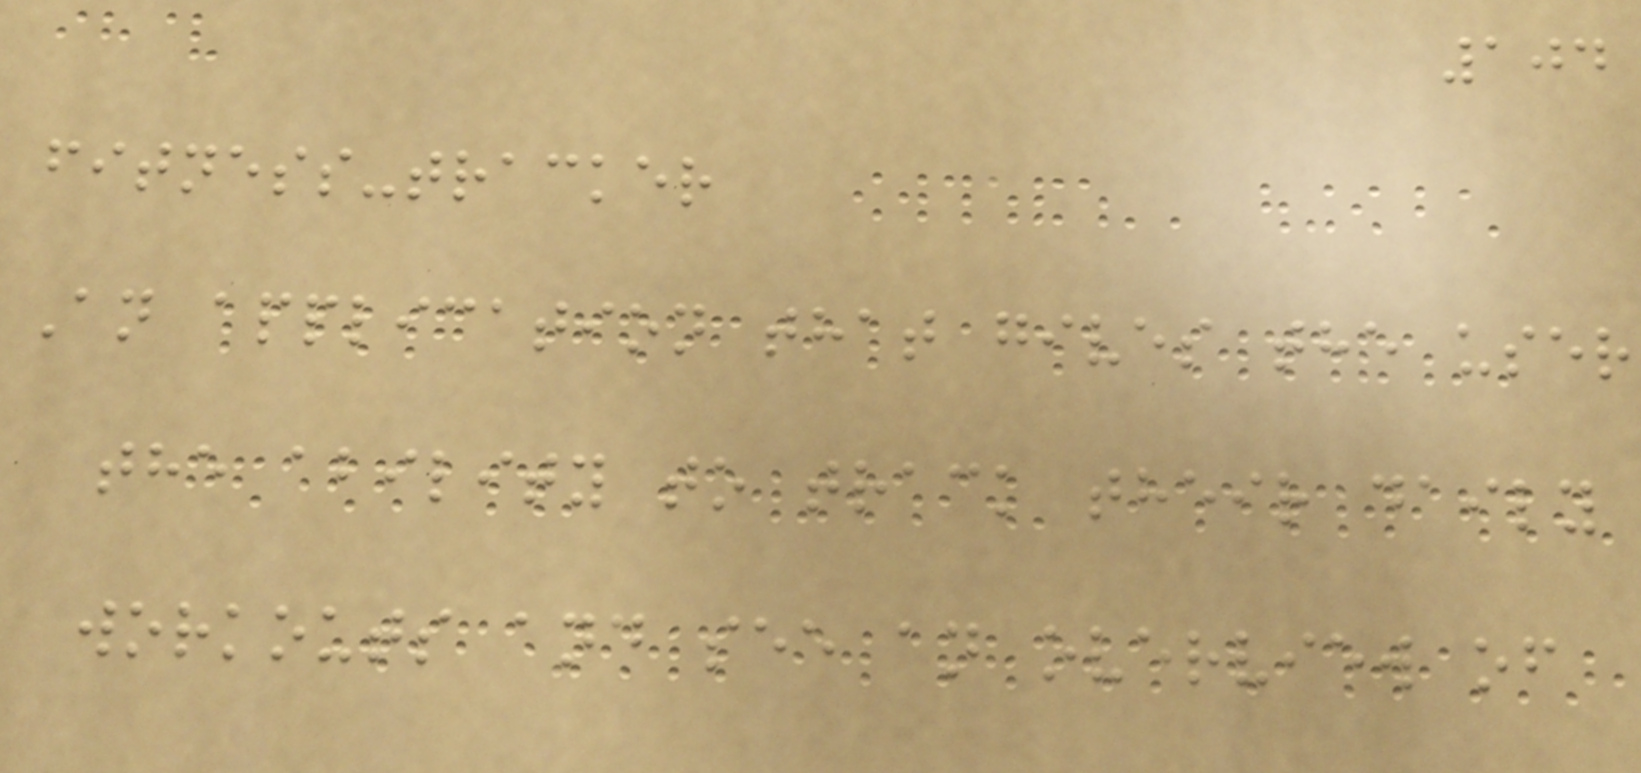104
fitness-tracker
An application that gives the user
the ability to track their daily
workouts and see an overview of
